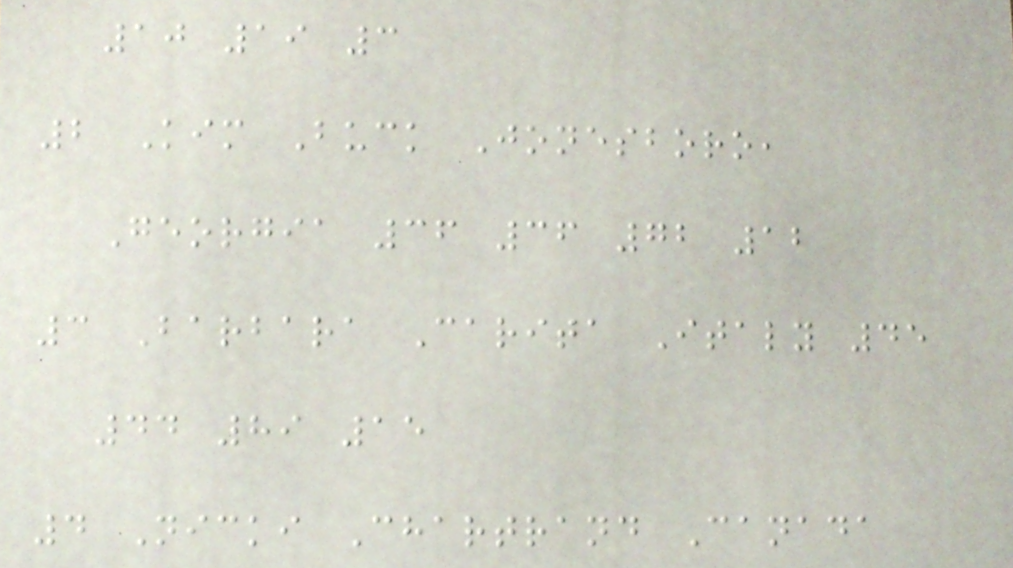10 19 3
2 Kim Buck Jonesboro,
Georgia 36 36 72 12
3 Barbara Carita Italy 45
44 89 15
4 Nicki Chartrand Canada
